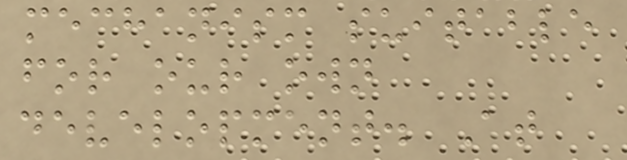mechanism suitable
for our own
development. At
